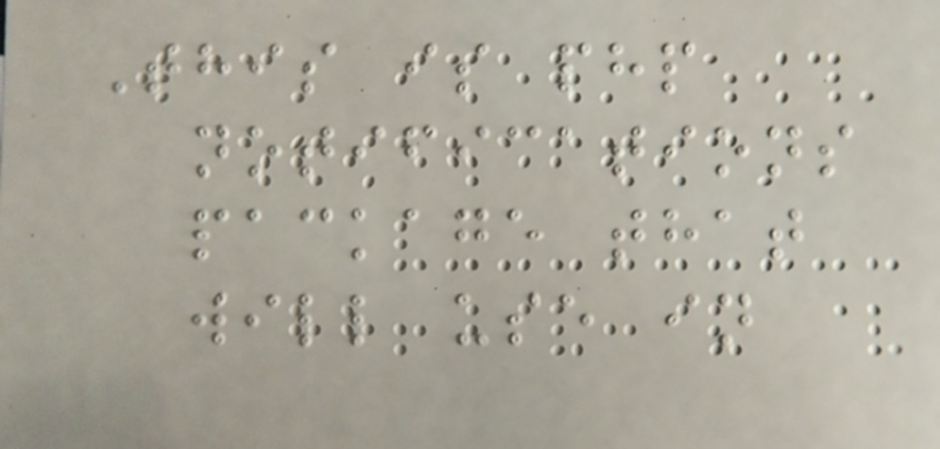This is php
notifications
package that
will use in
